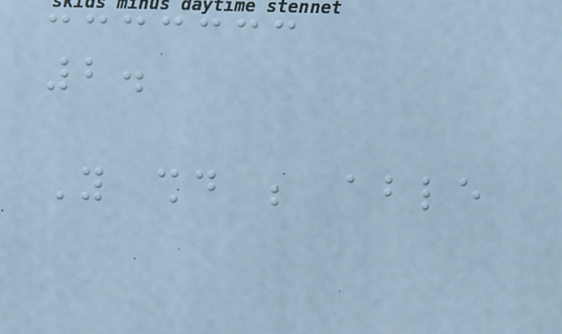2.
You should be able
